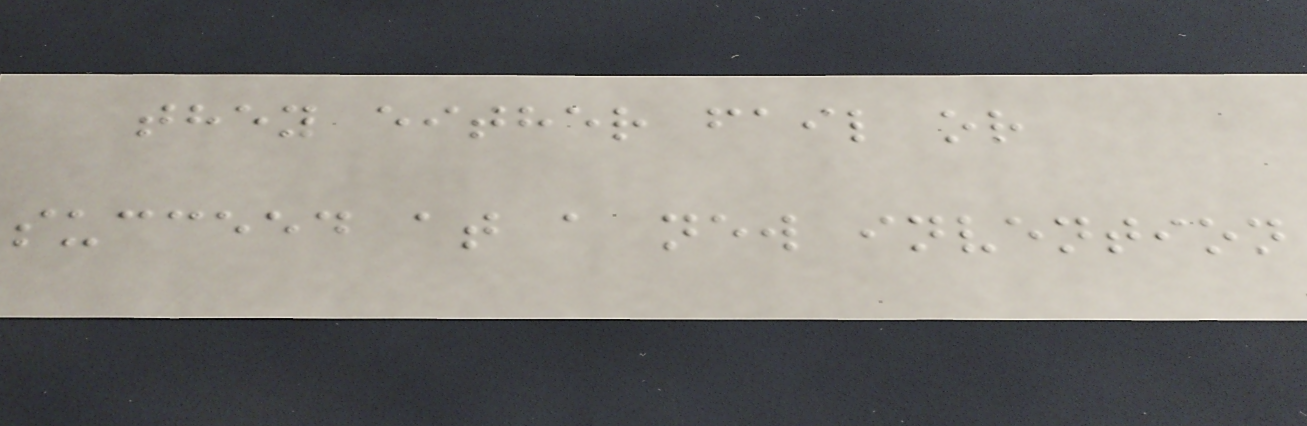they either fail or
succeed at a new invention
